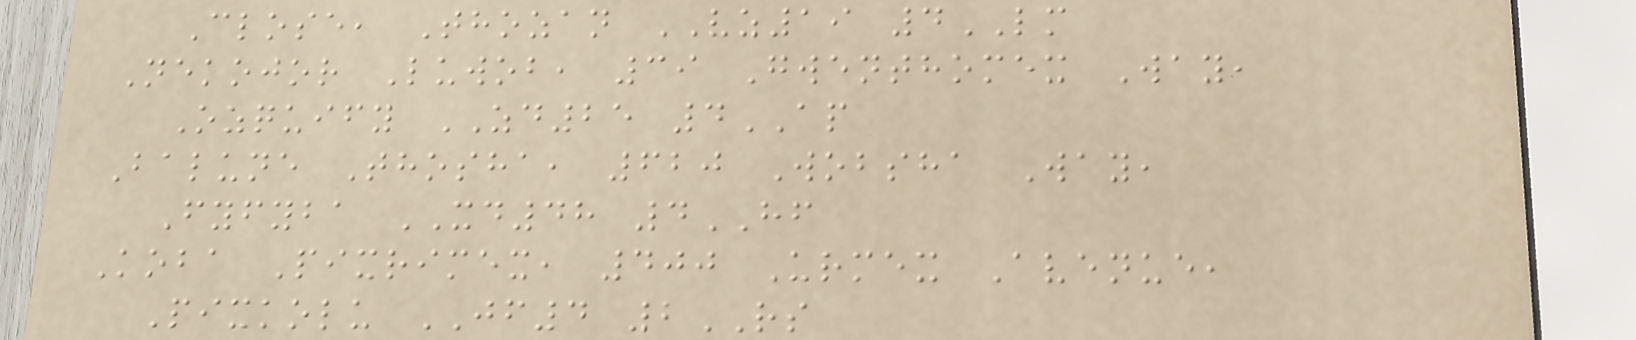Close, Thozan VZ19 4LM
Nekojor Luwob, 39 Gwenthomex Way,
Ozquify ZD25 4AP
Balune Thosha, 620 Wobsha Way,
Fyfyba XD48 4HF
Koba Pixrimex, 400 Urmex Avenue,
Pixkolu JF4 2RS
